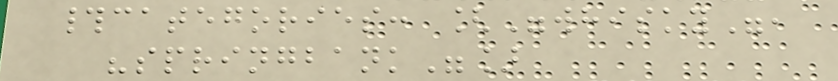#categories: ["whisky",
"springbank"]
